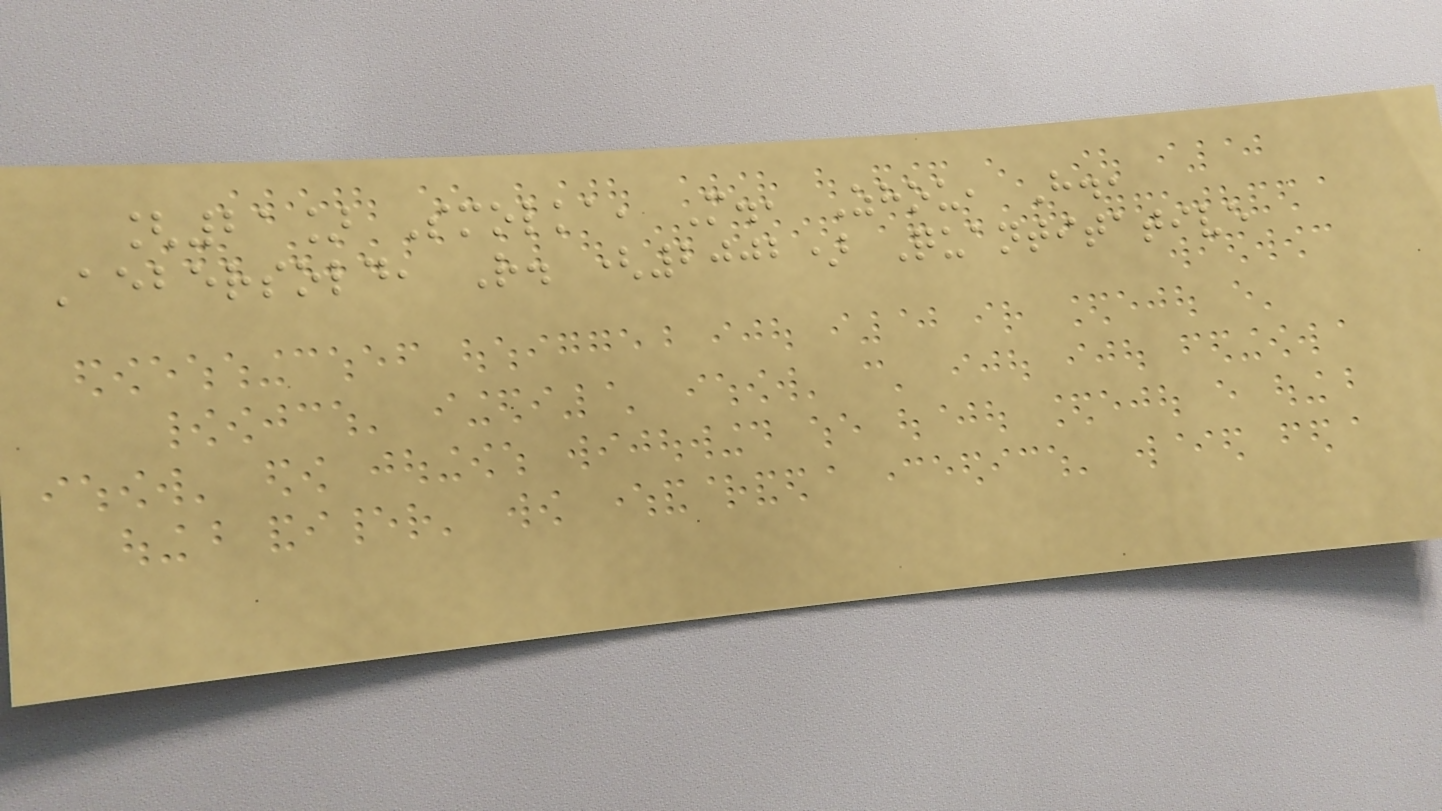[21] Smolka, M., Zhou, H.,
Aebersold, R. (2002) Quantitative
